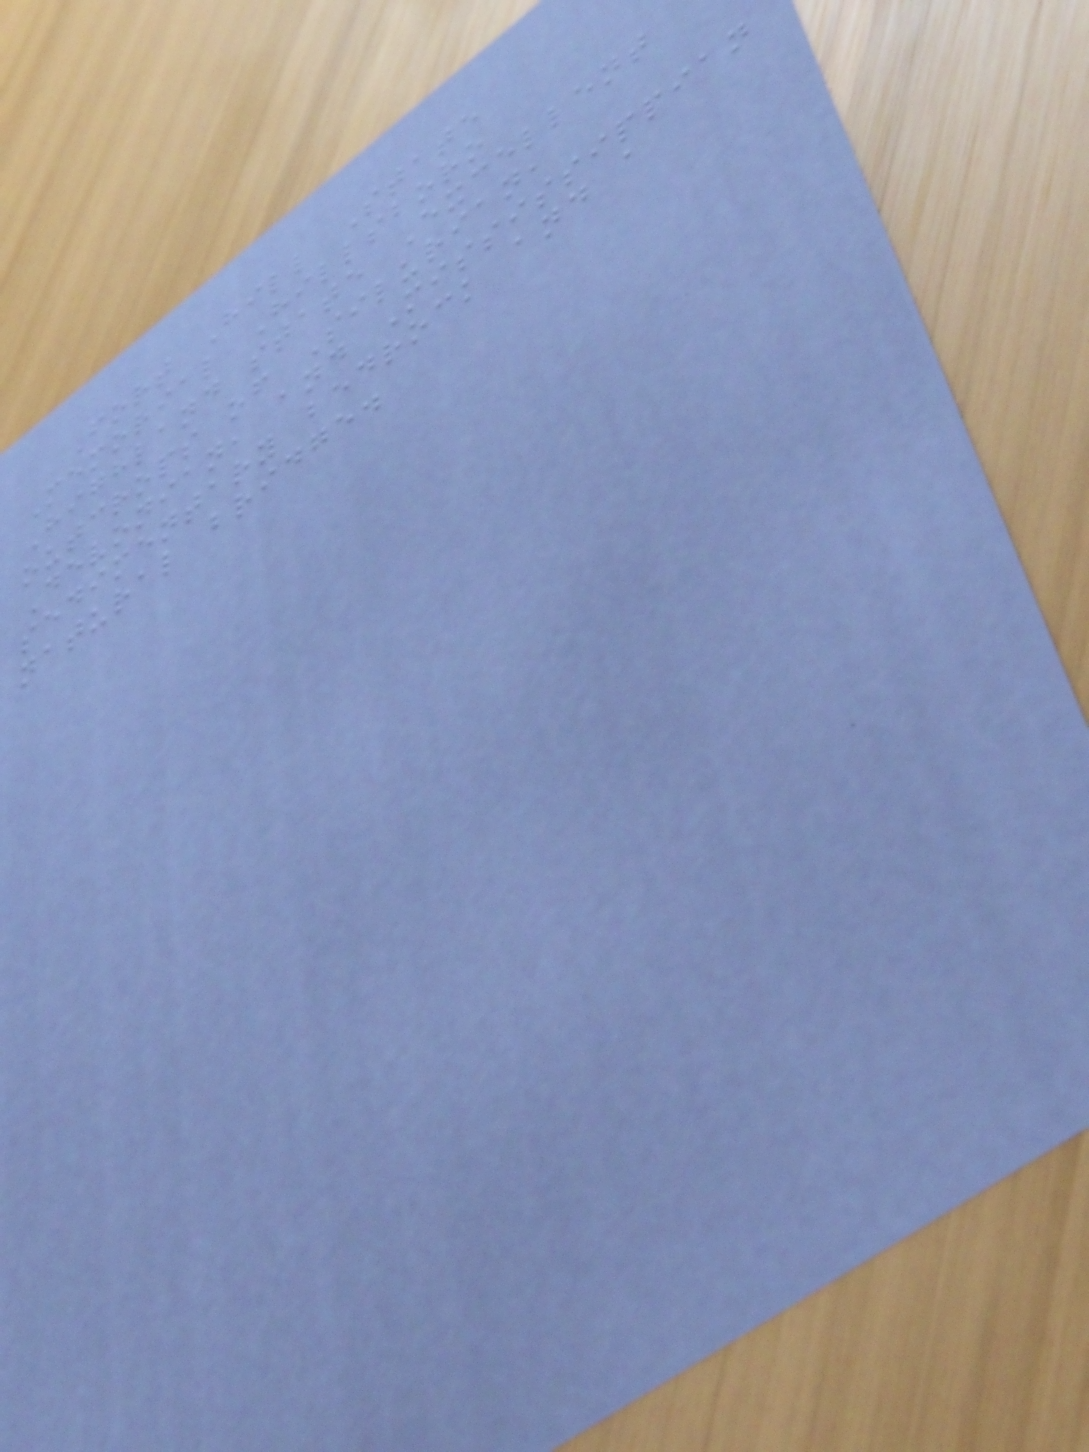Fort Hill State
Memorial Hillsboro
Highland state Excellent
outcrops of Silurian,
Devonian, and Mississippian
sedimentary bedrock and a
natural bridge.
